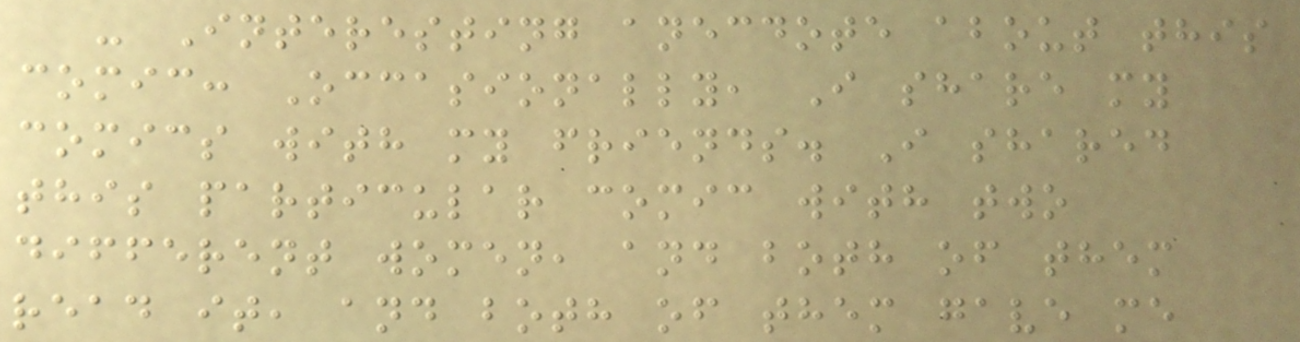- Interesting anecdote about this
comic: Occasionally, I share my
comics with my friends. I shared
this particular comic with two
different women, and both of them
read it, and both of them gave me
